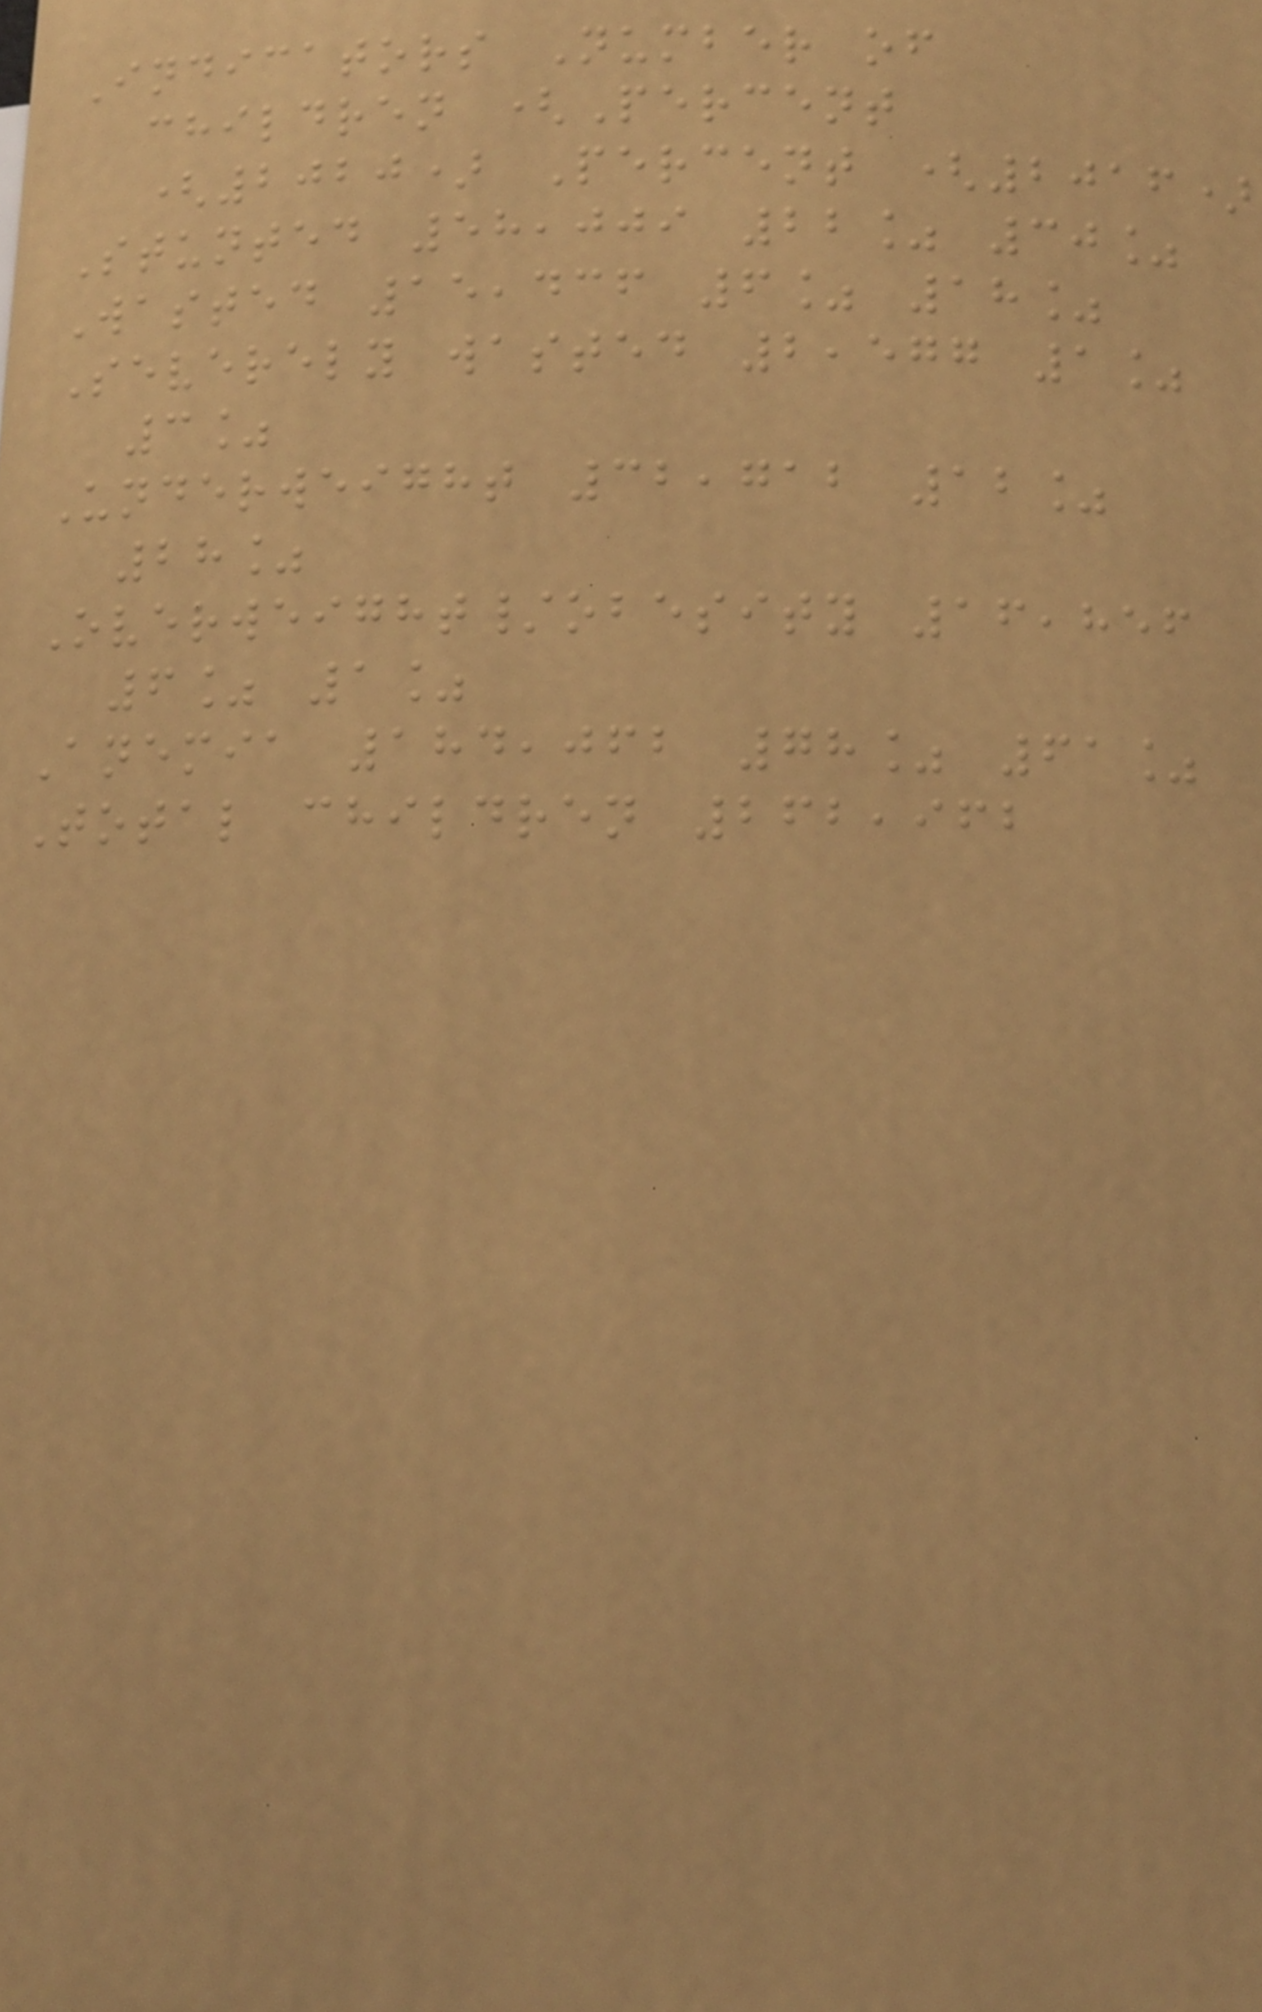Indicators Number of
children (Percent
(2020) Percent (2016)
Stunted 58,009 22% 30%
Wasted 15,436 6% 18%
Severely wasted 2,577 1%
3%
Underweight 32,712 12%
28%
Overweight/obesity 16,856
6% 1%
Anemia 184,062 78% 61%
Total children 262,962
